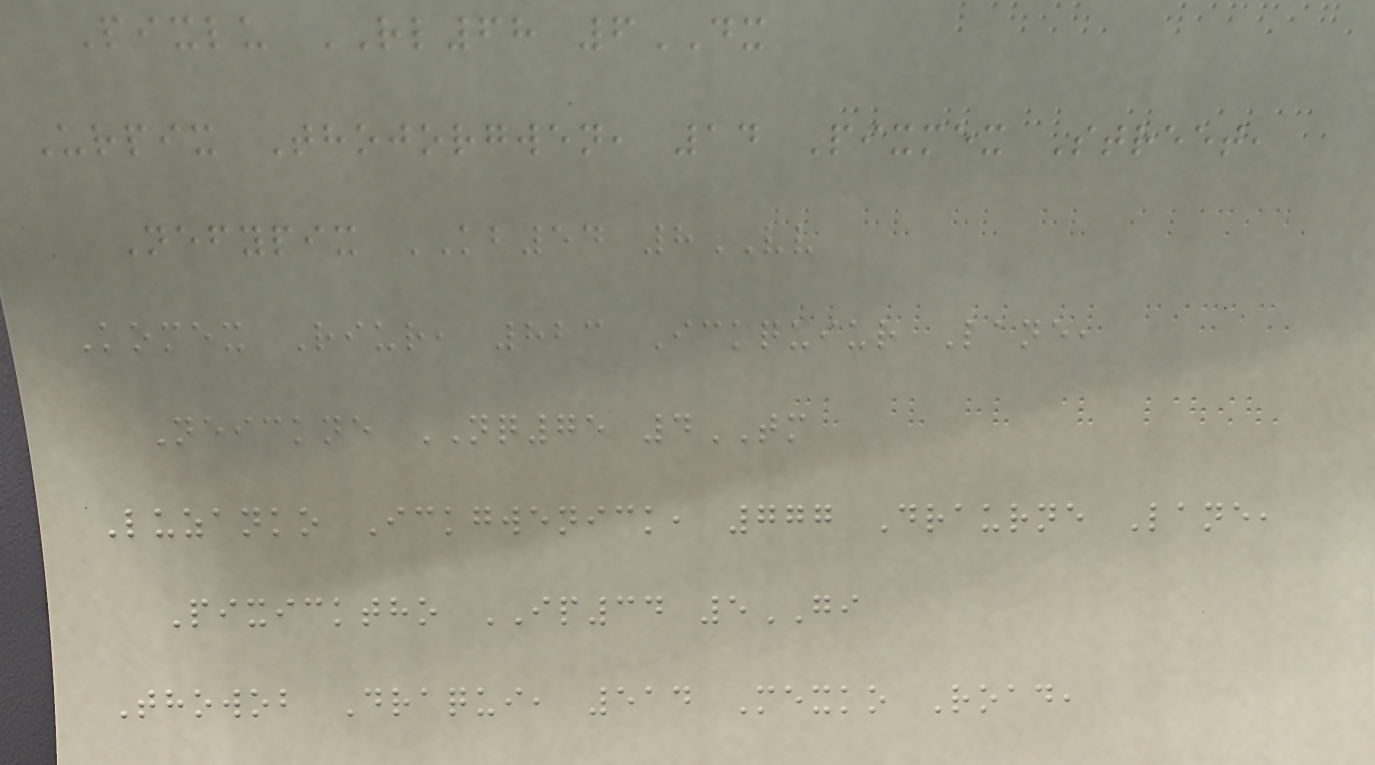Pixlu RL68 6DX
Urpix Thojorgwen, 14 Pixmex Street,
Nefypix KB54 8VV
Komex Riur, 823 Ickquiur Lane,
Neickne NQ75 4TM
Luzanko Ickgwenick, 777 Draurne Lane,
Pixicktho IP34 5GI
Thowob Draqui, 514 Mexko Road,
